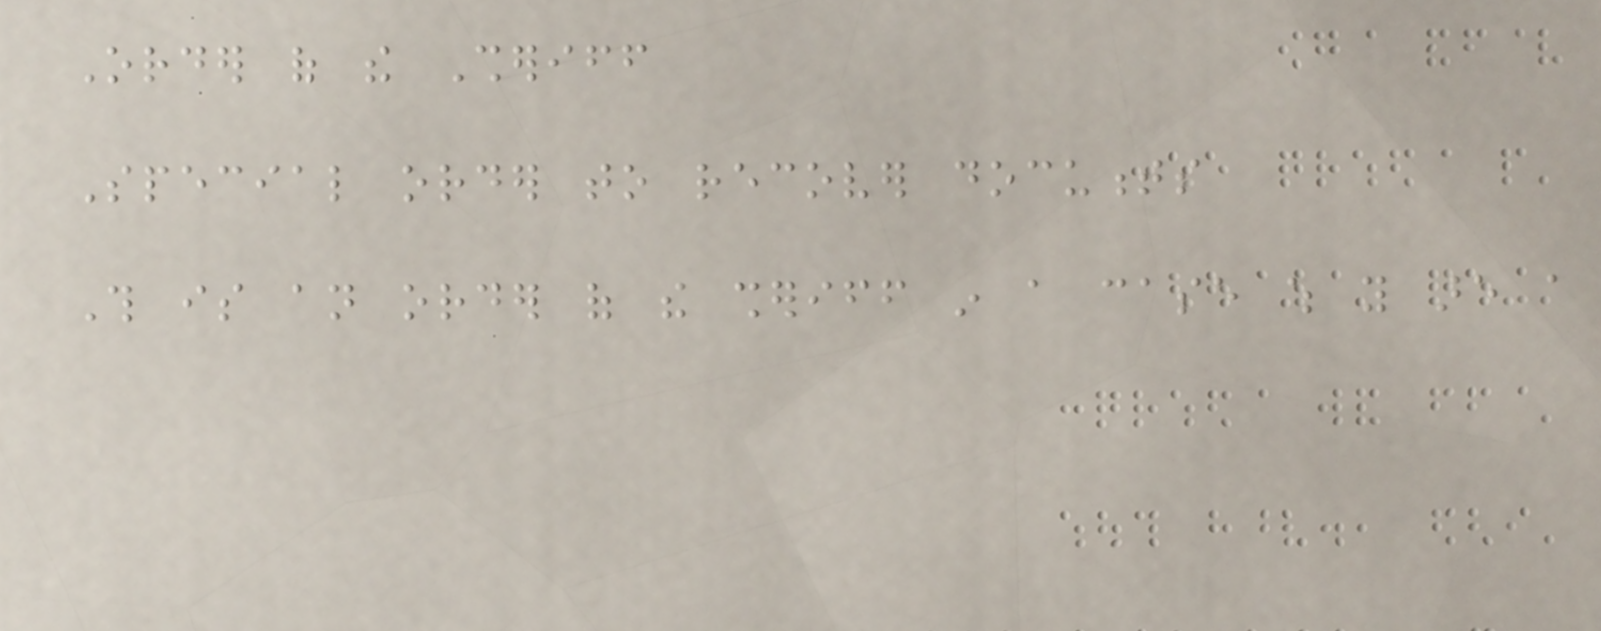Order of the Sheriff
Special order to recover documents
This is an order of the sheriff in a case which you are a
